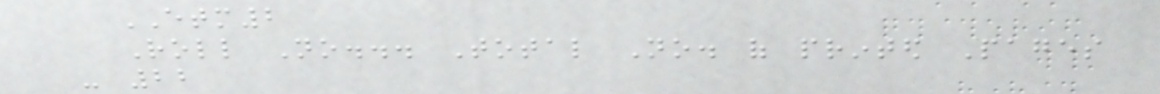ETM2
Roll No... Total No. of printed Pages
- 22
